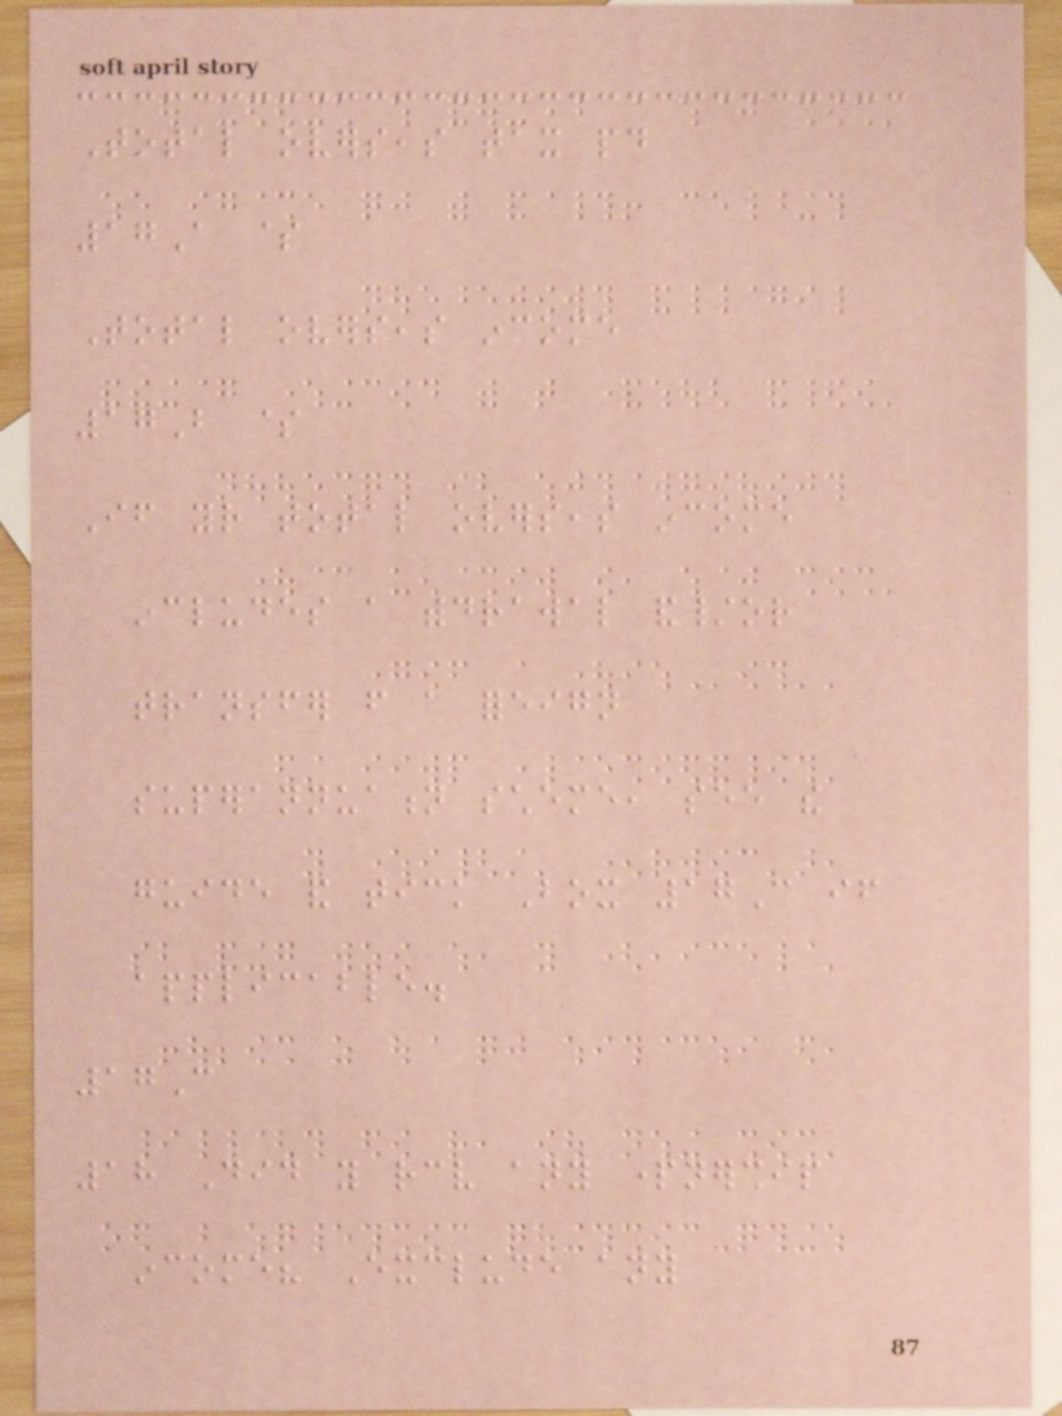Total overseas tax paid
17A $
Total overseas income
17B $
If your total overseas income
includes a withdrawal and/or
transfer from a foreign
superannuation scheme, see the
guide and tick Box 17C if
applicable.
17C
18 Did you receive any partnership
income? Exclude any
